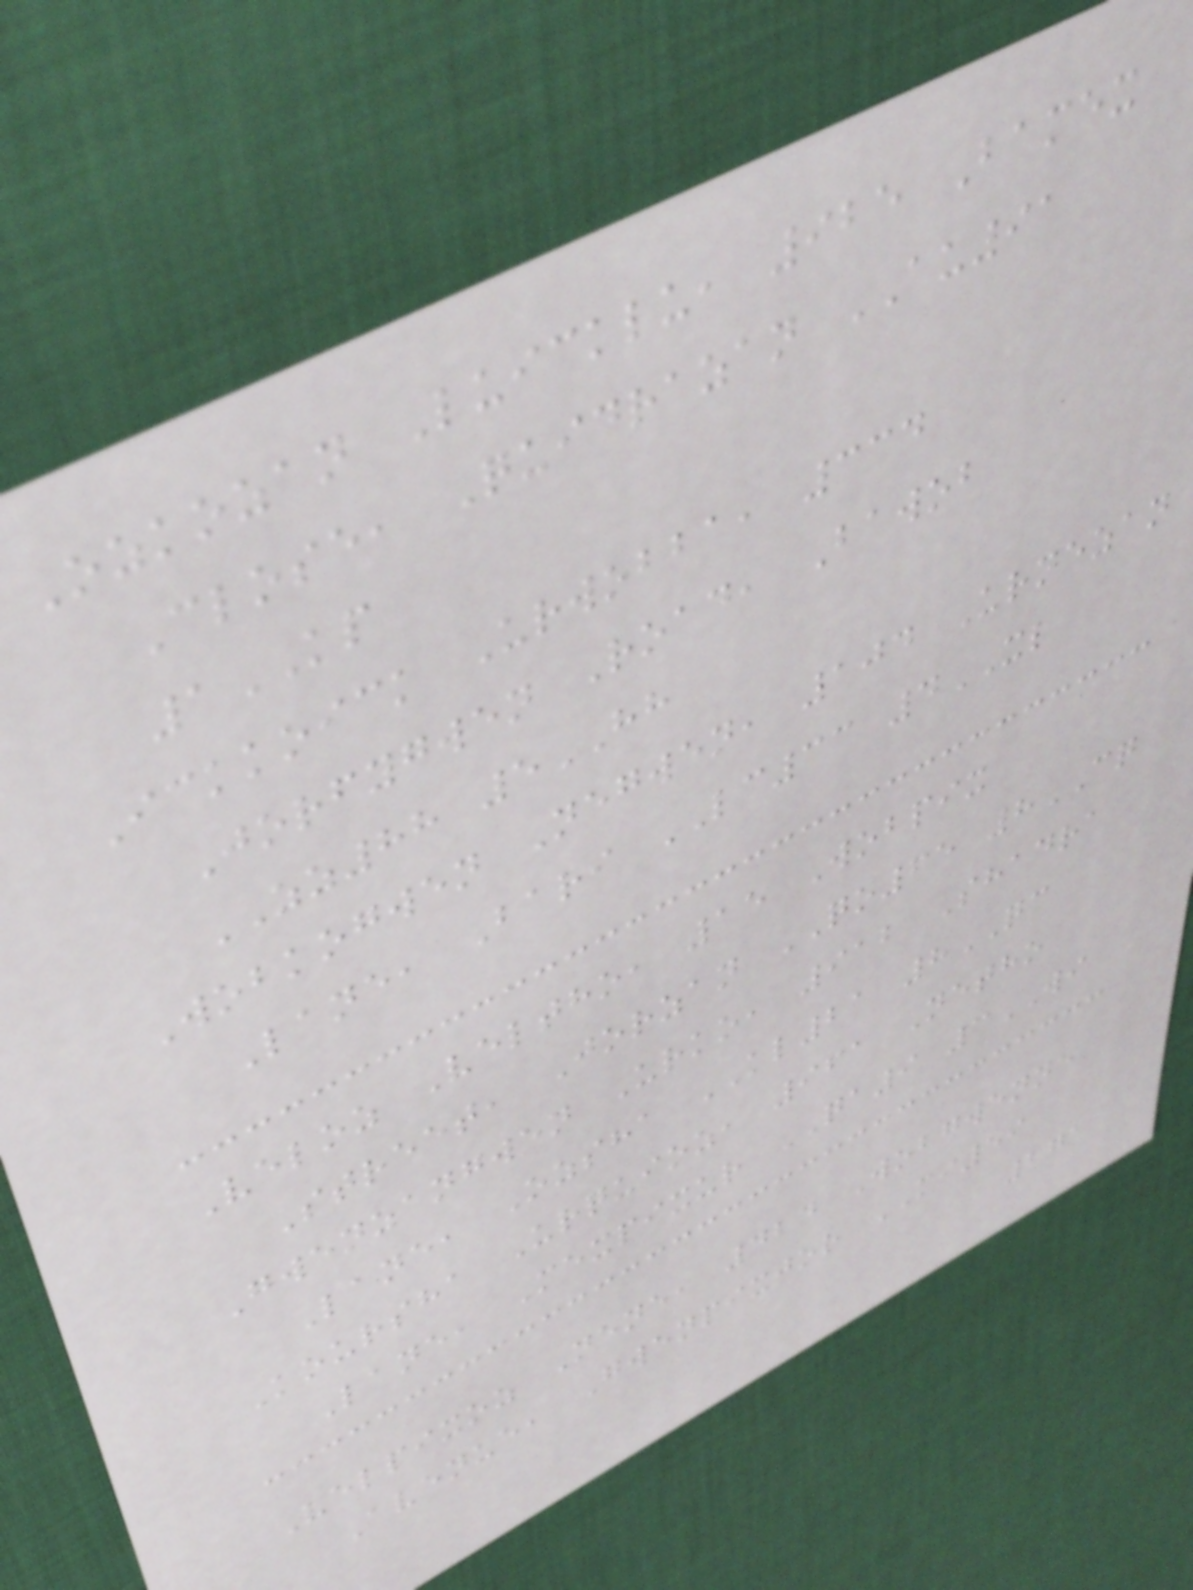Ozkozan Luicklu, 925 Bamex
Close, Quidrazan AU91
1KP
Ickkoick Urwobba, 334
Jorfygwen Road, Bawob
ZZ88 5HH
Wobkogwen Negwen, 104 Urnezan
Lane, Bari LC33 4XL
Veloz Veltho, 15 Wobpix
Street, Jorzan QO65 8CQ
Gwenzangwen Urko, 912 Shadra
Lane, Ozsha KL21 8QC
Koursha Urquioz, 961 Netho
Lane, Mexpixur QA9 3WI
Velpixoz Nene, 424 Wobgwenne
Avenue, Gwenpixjor MI59
271
